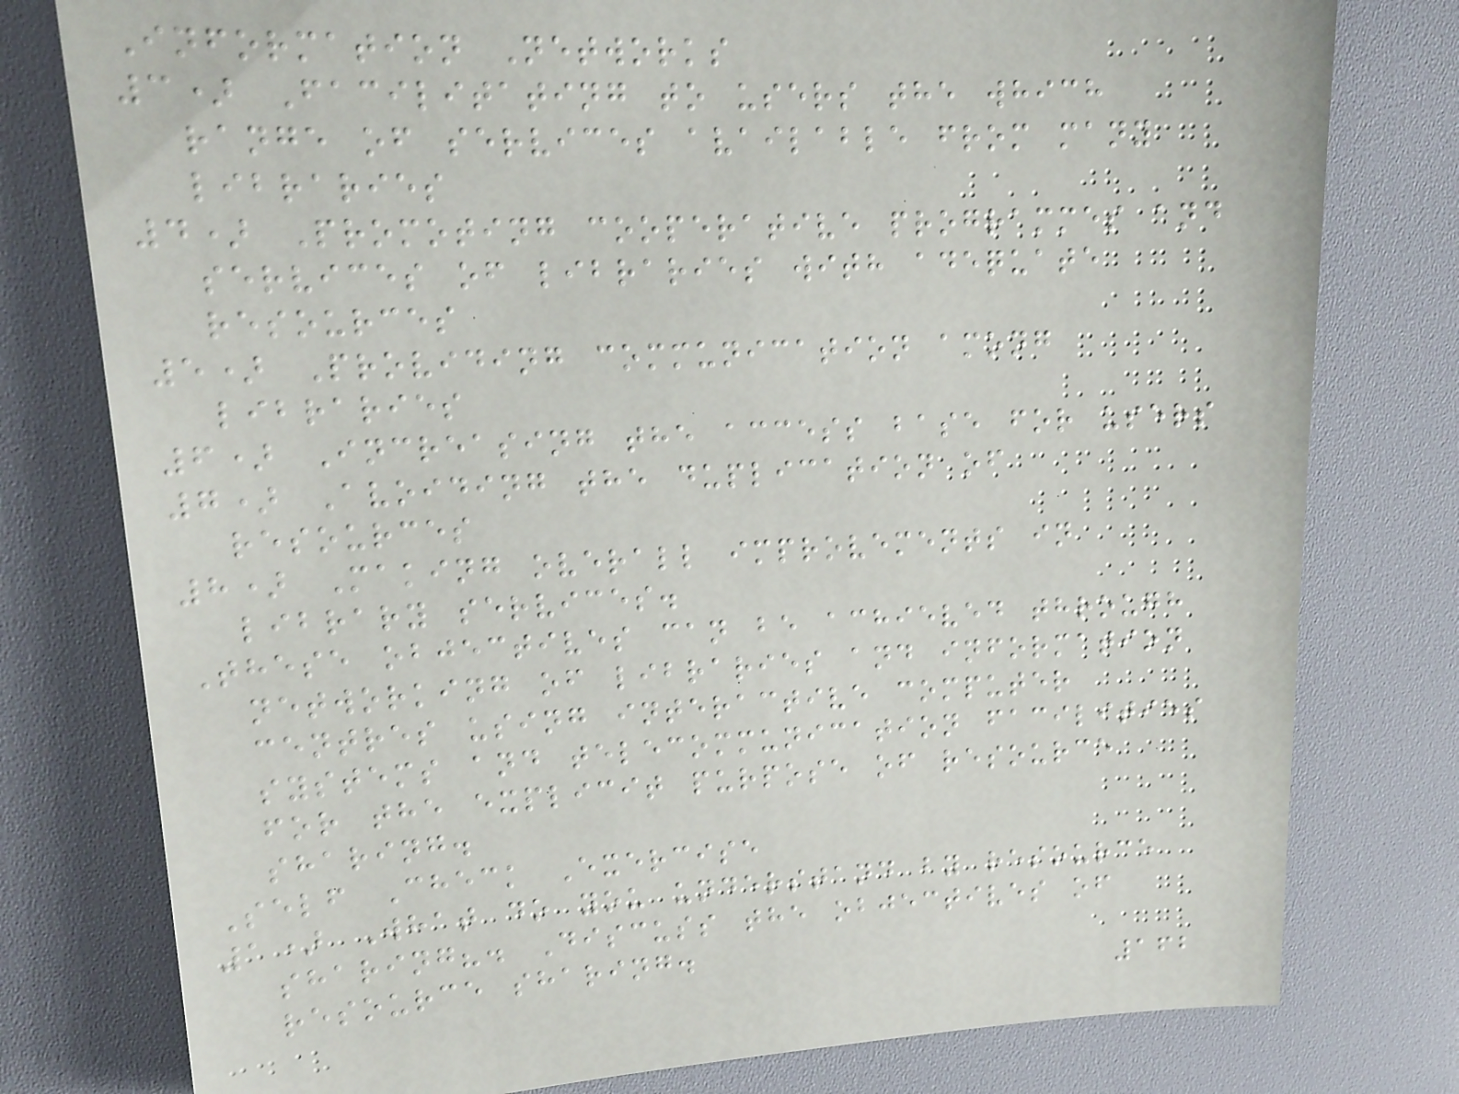Information Networks
3) Facilitating to users the which
range of services available from many
libraries
4) Promoting cooperative programmes and
services of libraries with adequate
resources
5) Providing communication among
libraries
6) Increasing the access base for users
7) Avoiding the duplication of
resources
8) Making overall improvements in
library services.
These objectives can be achieved through
networking of libraries and information
centres using interactive computer
systems and telecommunication facilities
for the explicit purpose of resource
sharing.
Self Check Exercise
1) What do you understand by resource
sharing?. Discuss the objectives of
resource sharing.
162
